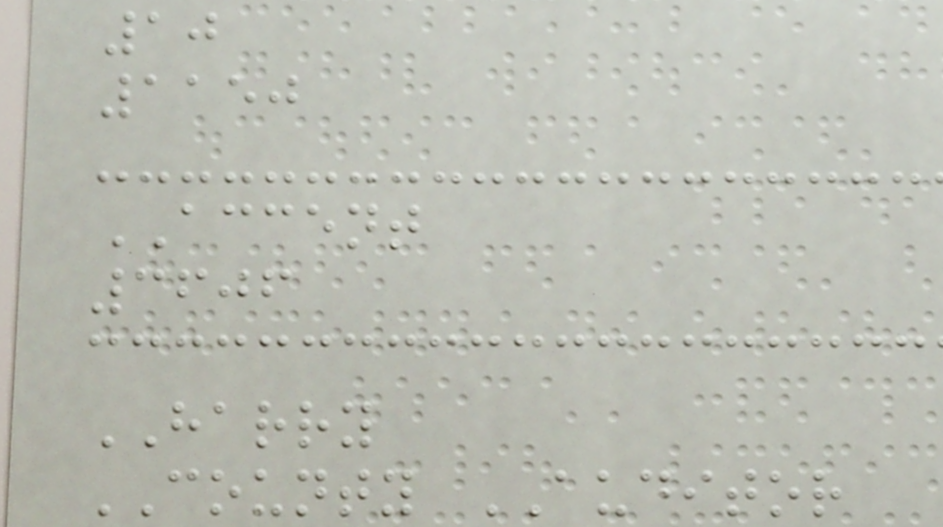10
1150
ACCENT
3606
HARRY
COUNTY AUDITOR
